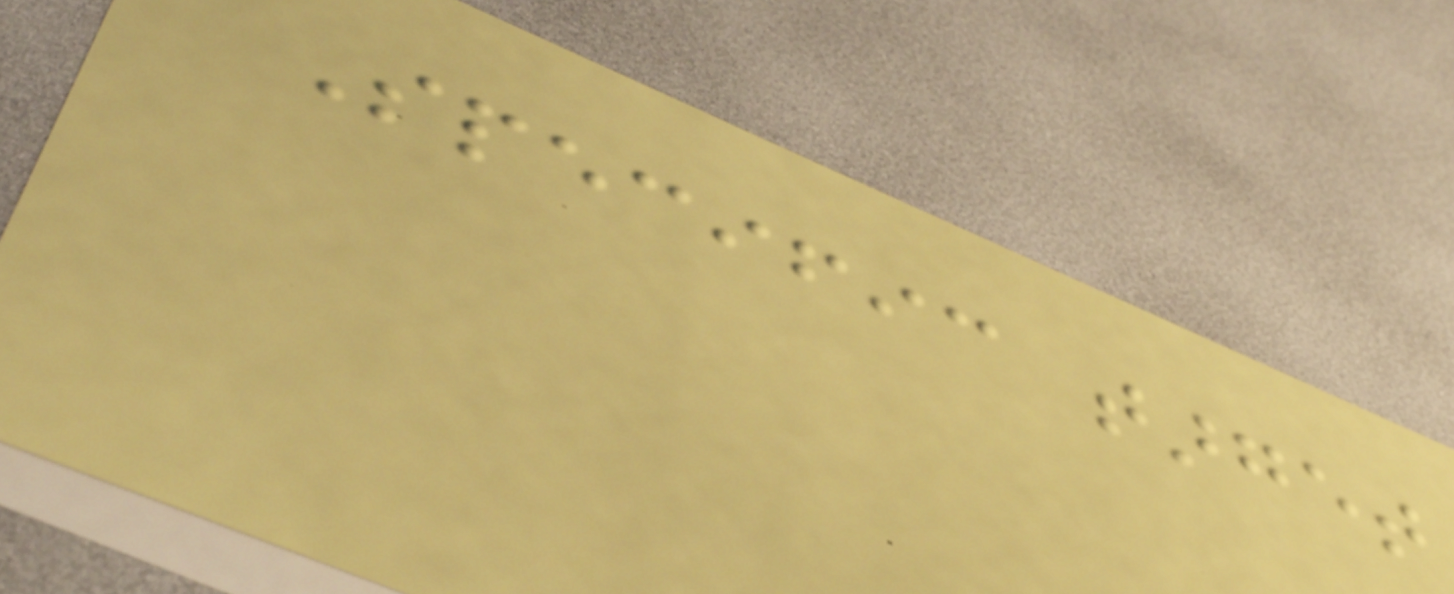Specific target
